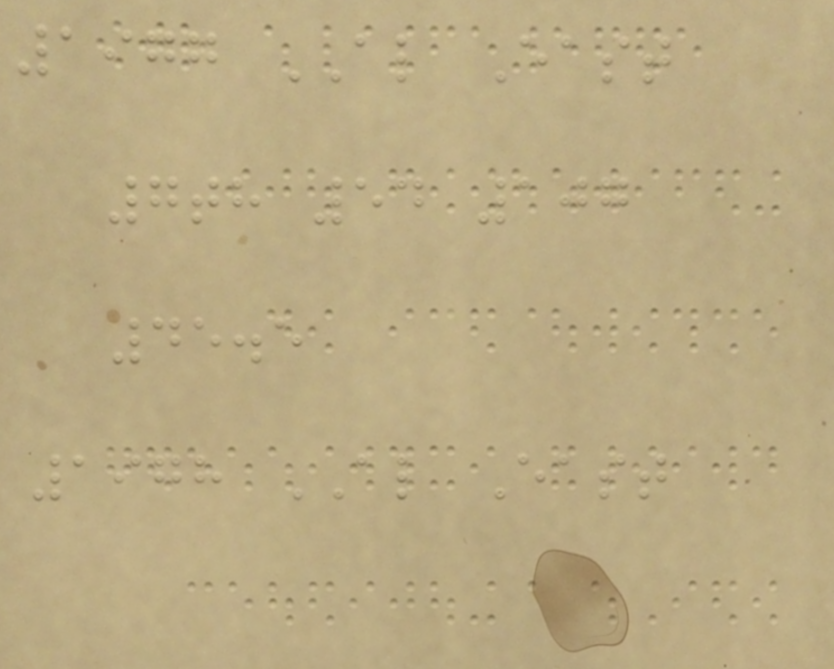1977 AL East
7th 54 107
45.5
1978 AL East
